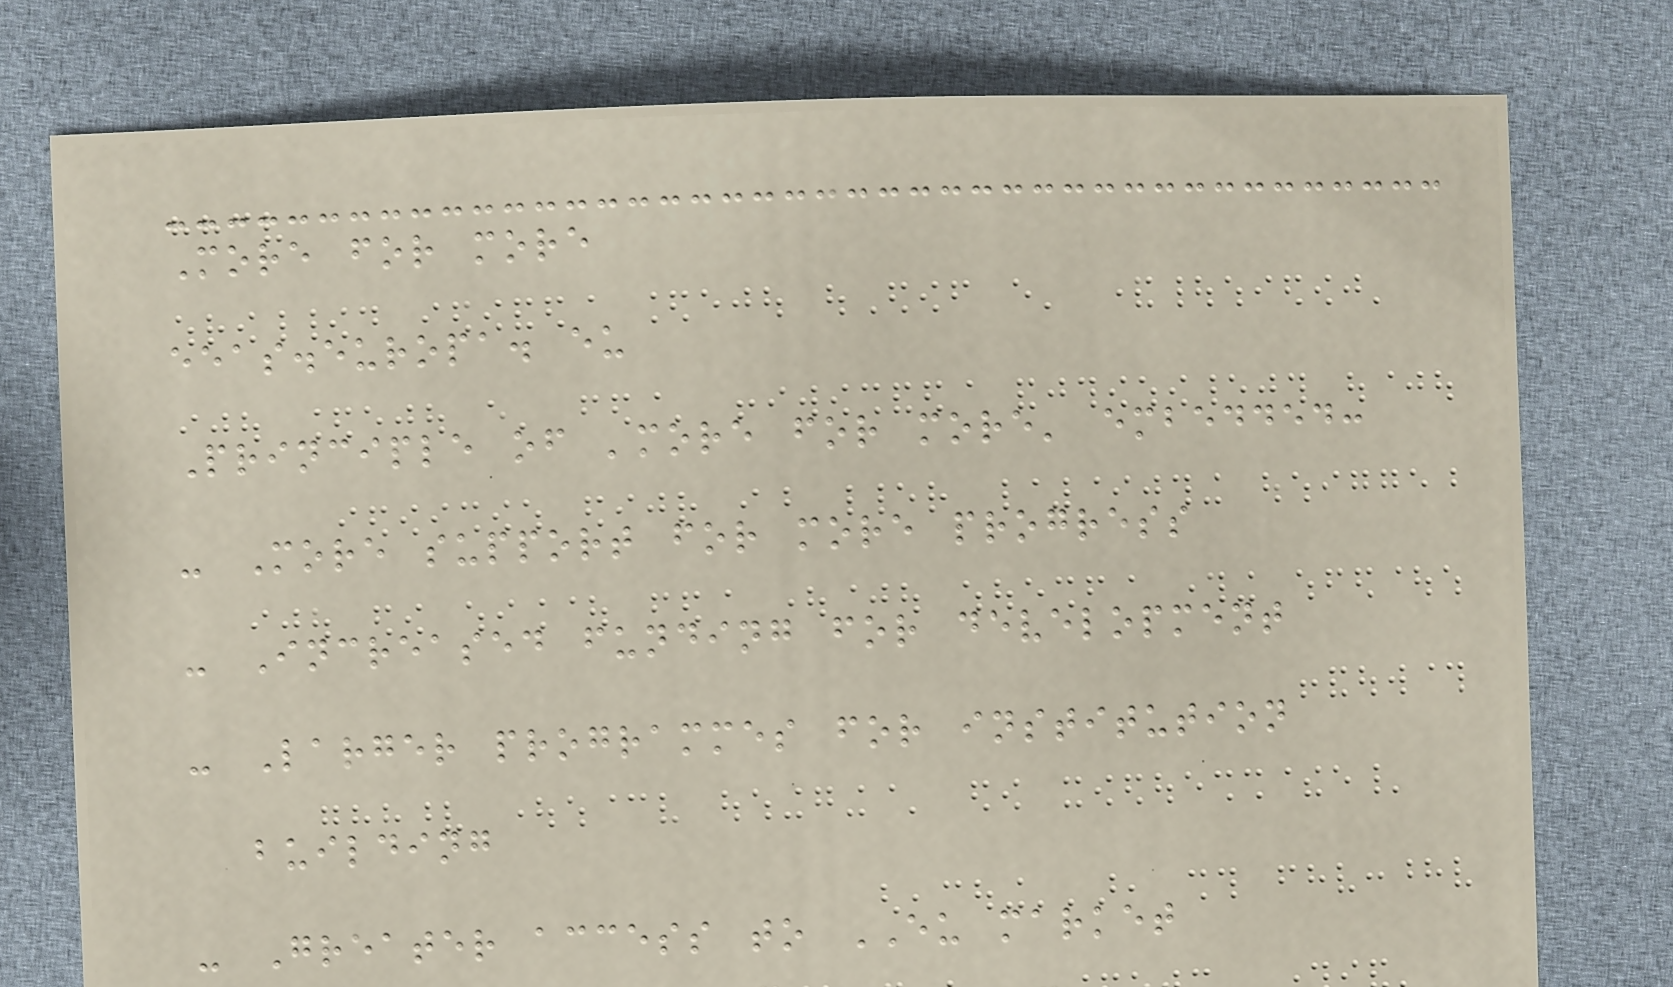More for more
eeas.europa. eu
Principle of 'more for more' embedded:
- More support for more progress
- Increased funding for development
- Larger programmes for institution
building
- Greater access to EU market
